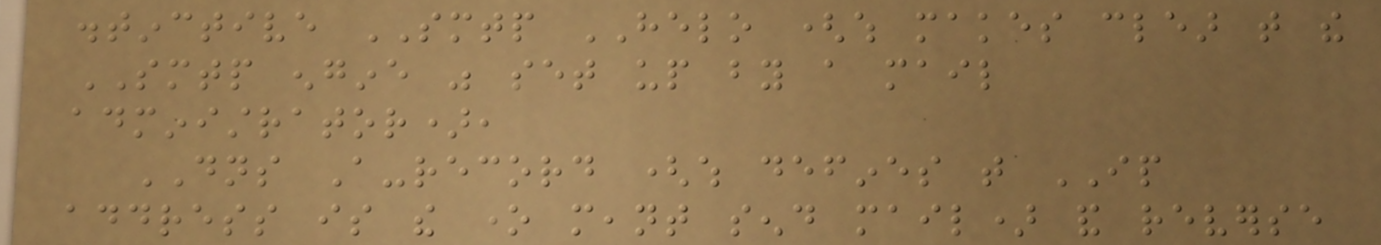distinctive SMTP HELO (which makes clear that the
SMTP engine was set up by a mail
administrator),
DNS A-record (which defines that IP
address is the one meant send mail) and reverse
